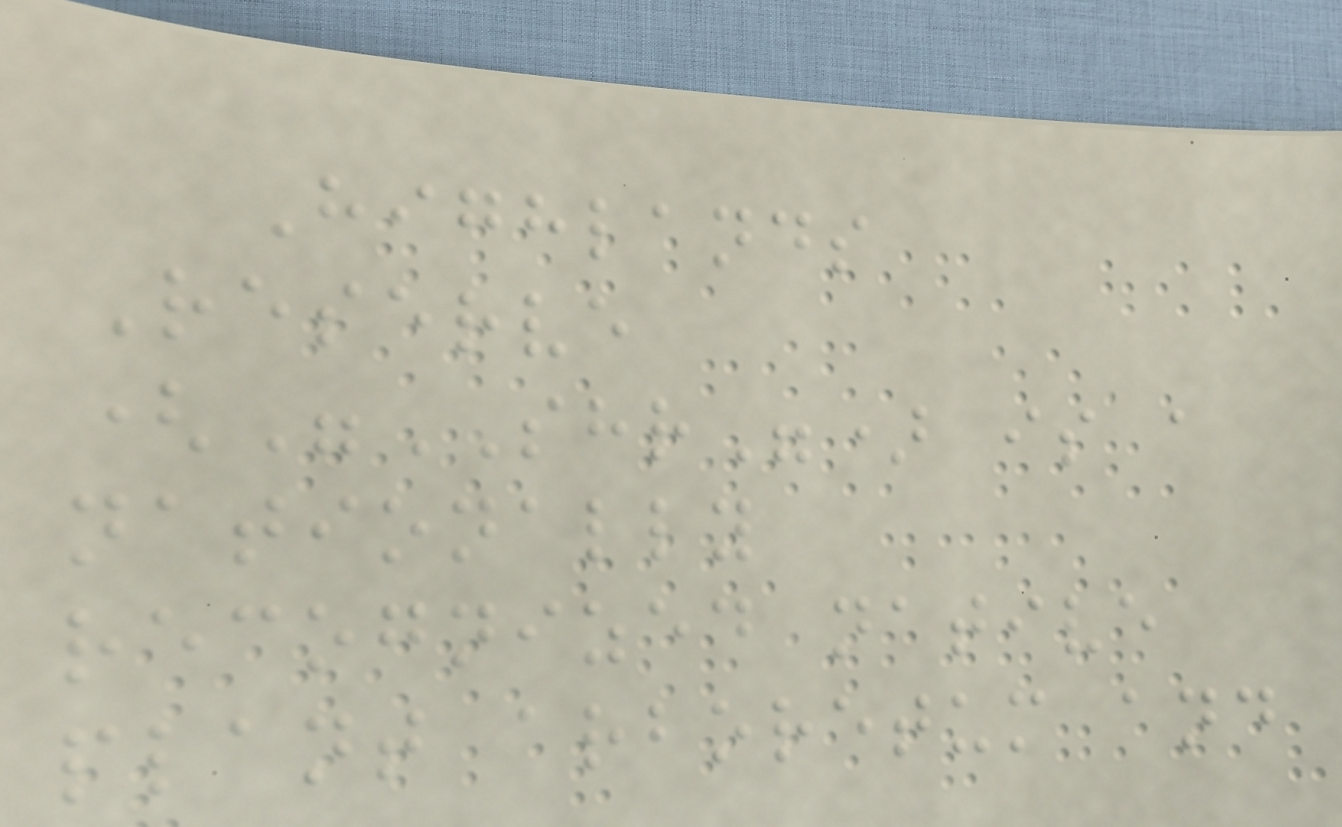Highlands
Reserve
("SHR") is a
nationally
recognized native
plant arboretum and
